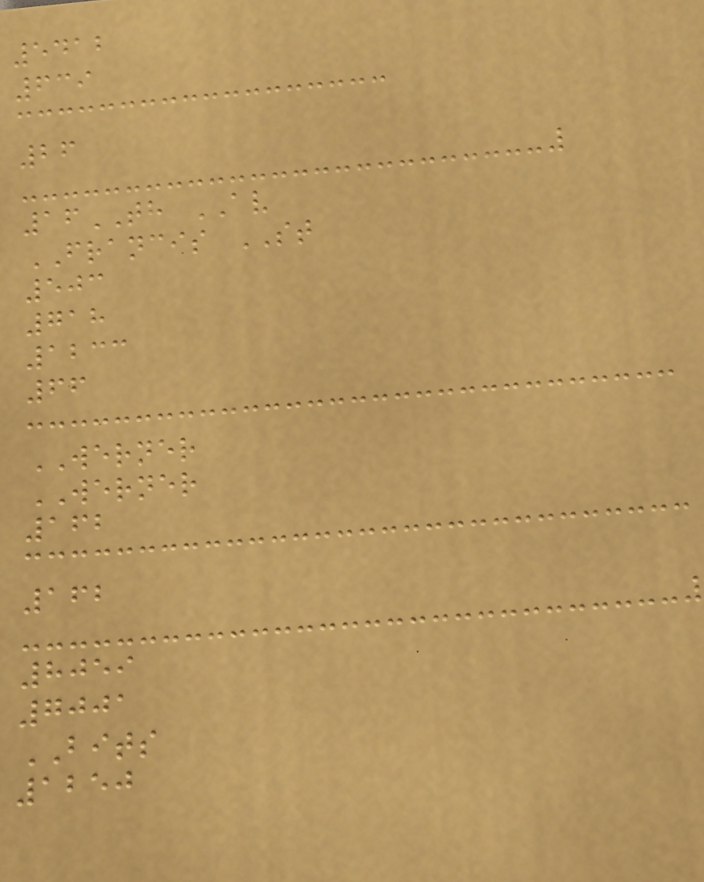5412
639
26
16TH AV
FRANCIS ST
503
718
1233
66
WERNER
WERNER
162
162
8059
7001
BITS
1250
